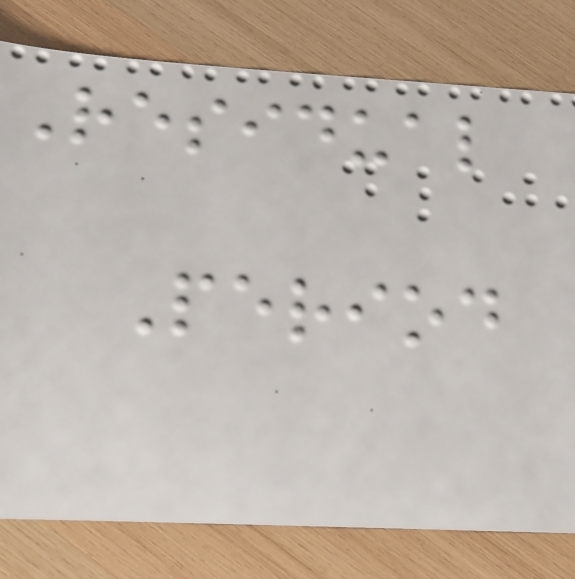Residual
Period
